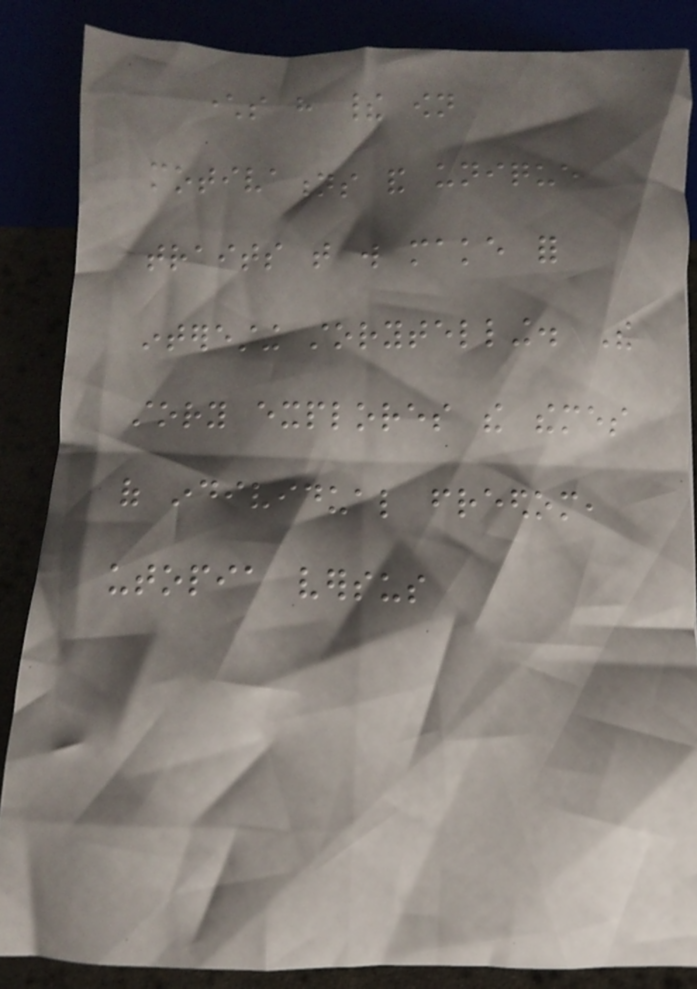characters have their own
motivations and unique
traits that will make for
interesting storytelling. The
story explores the themes
of individual freedom,
utopia versus
